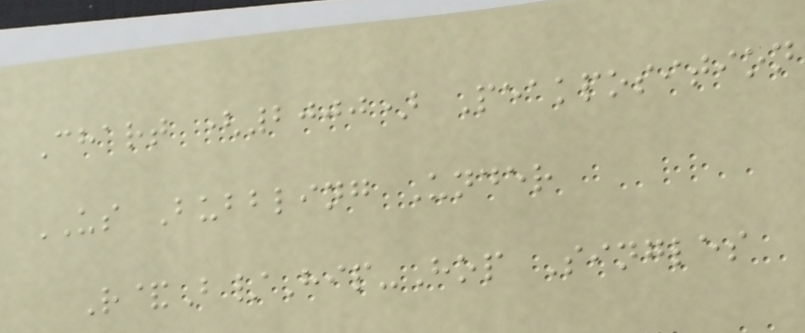Chart (2000) Peakposition
US Bubbling Under
R&B/Hip-Hop Singles
